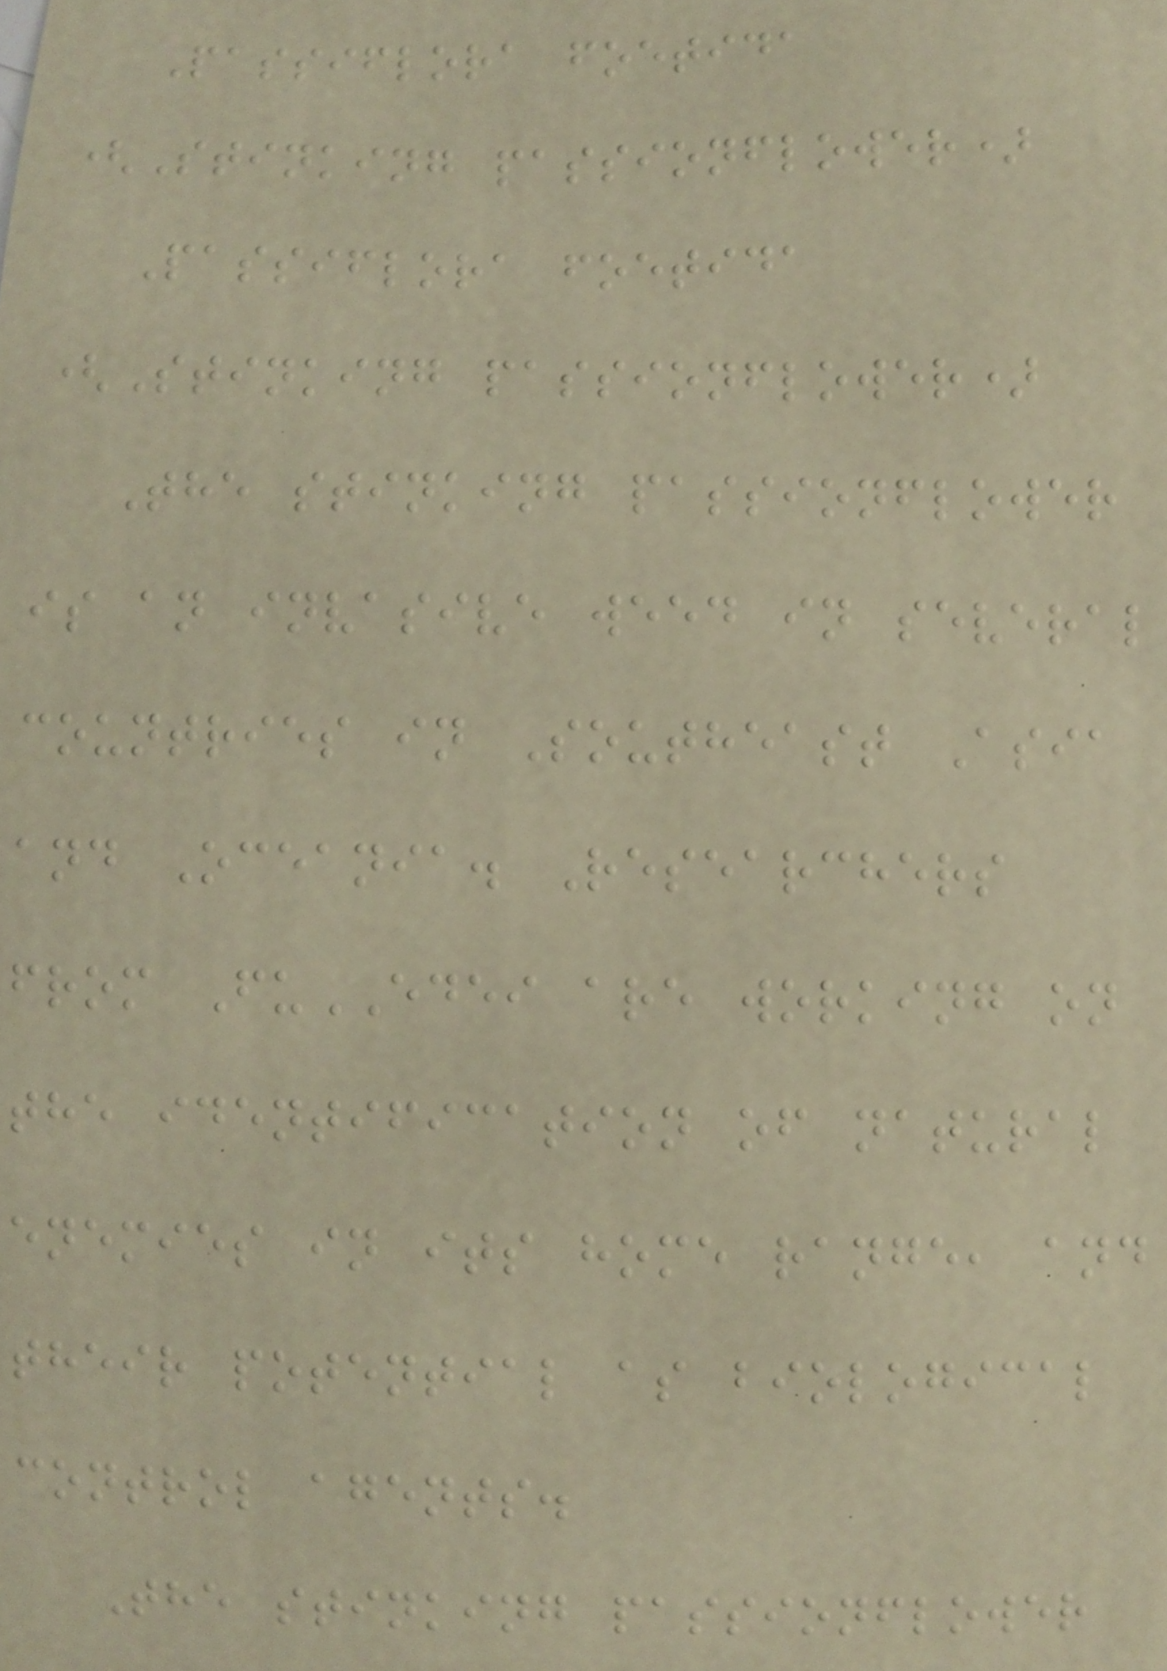Passiflora foetida
(Stinking passionflower)
Passiflora foetida
(Stinking passionflower)
The stinking passionflower
is an invasive weed in several
countries in Southeast Asia
and Oceania. Researchers
from FuEDEI are working on
the identification of natural
enemies in its home range, and
their potential as biological
control agents.
The stinking passionflower
